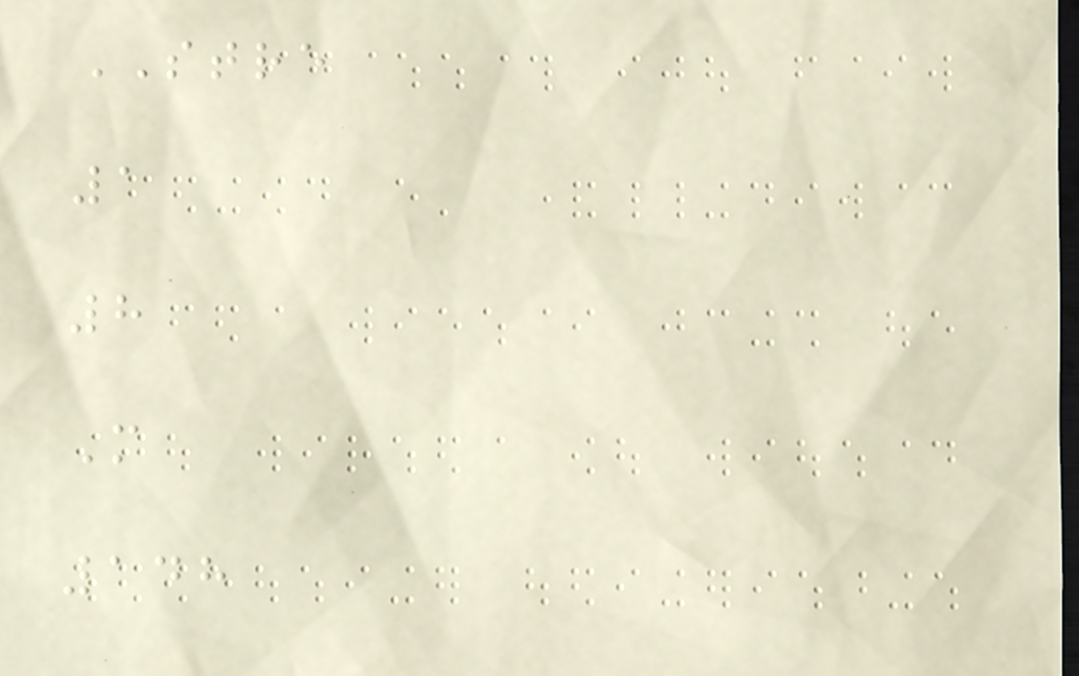STRE
1
8
M
148
